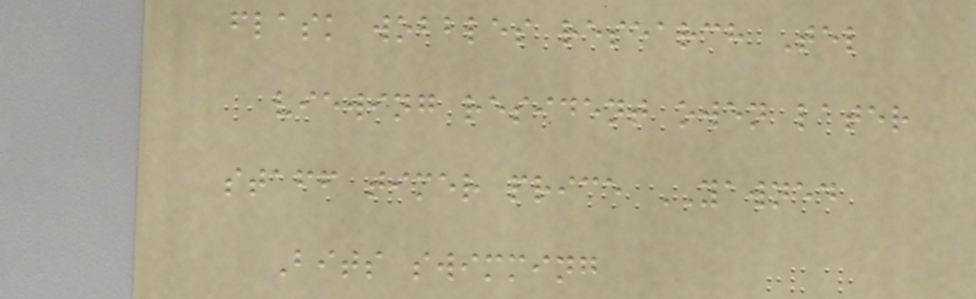flask wobbles research Tel
viewing resident owen later
staff timer price YAWNED
Bits swimming
